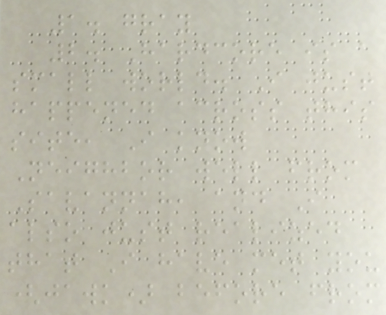1. gray
2. Hardcore is a
small world. I just
happened across this
site, I know
Neighbor well from
Savannah, and I
also just realized
that I have met you
(jawk) before from
